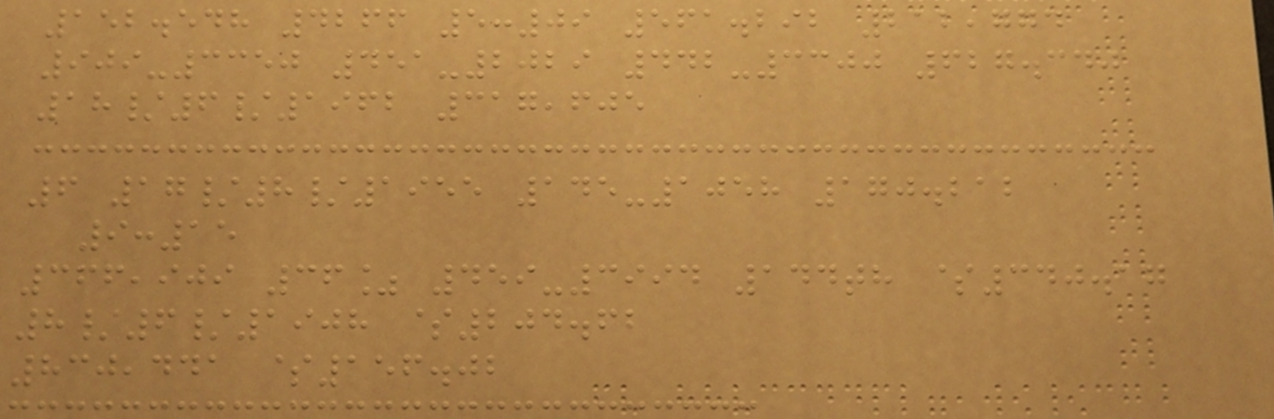152.548 4266 5:09 561.292 212,774
909-3350 451-2029 442-3300 627.340
18/6/1962 317,605
6 17/8/1955 145-1058 170.212
9:15
366,909 36% 459-3994 144th $340.17
8/6/1908 $204.62
830,441 $156.02
